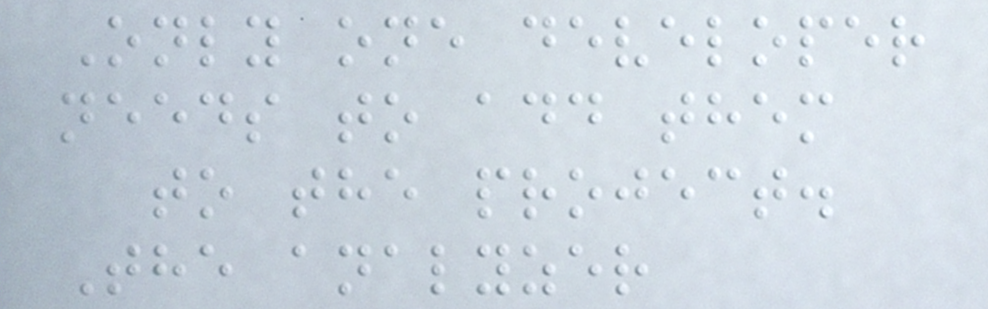Only one developer
needs to add them
to the project.
The analyzer
